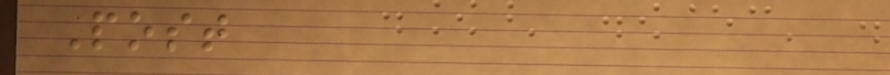Post
